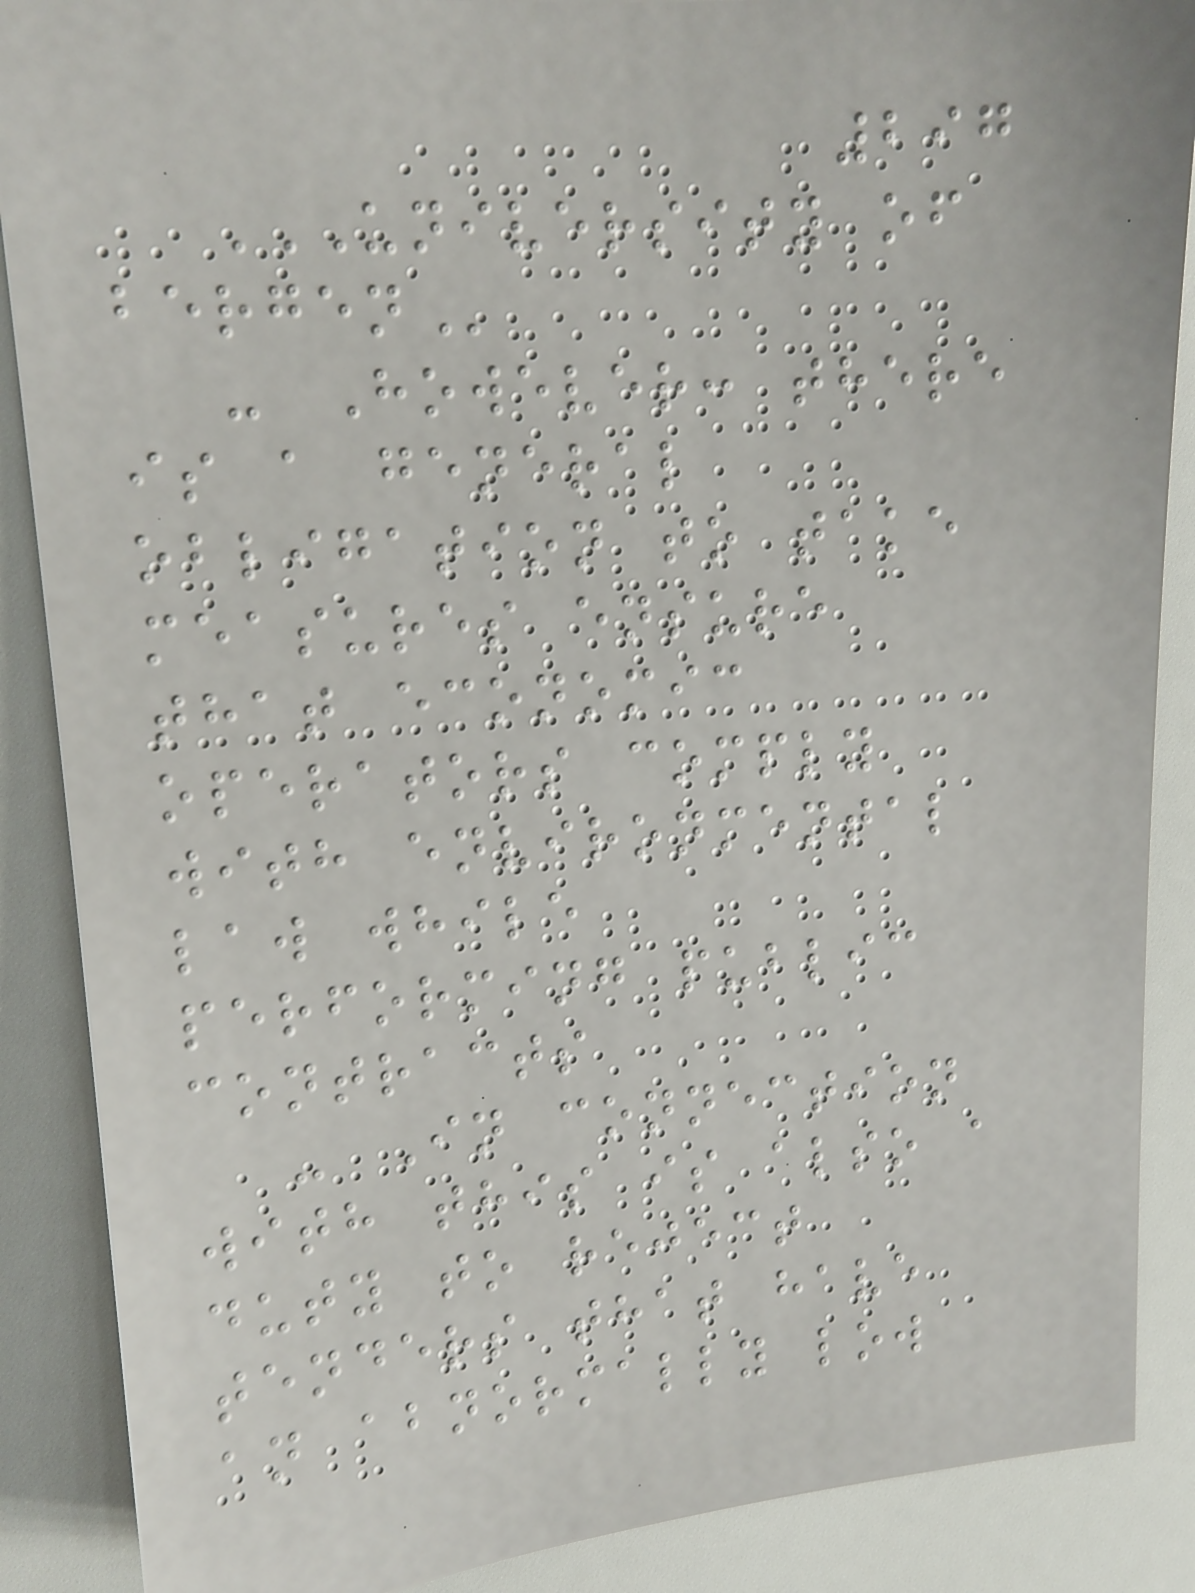297
UNIVERSITY OF
BERGEN
- However: there
is a general
obligation to take
measures ensure
that economic
operators comply
with environmental
law while
performing public
contracts
- In connection
with this is also a
duty to reject
tenders that have
an abnormally low
